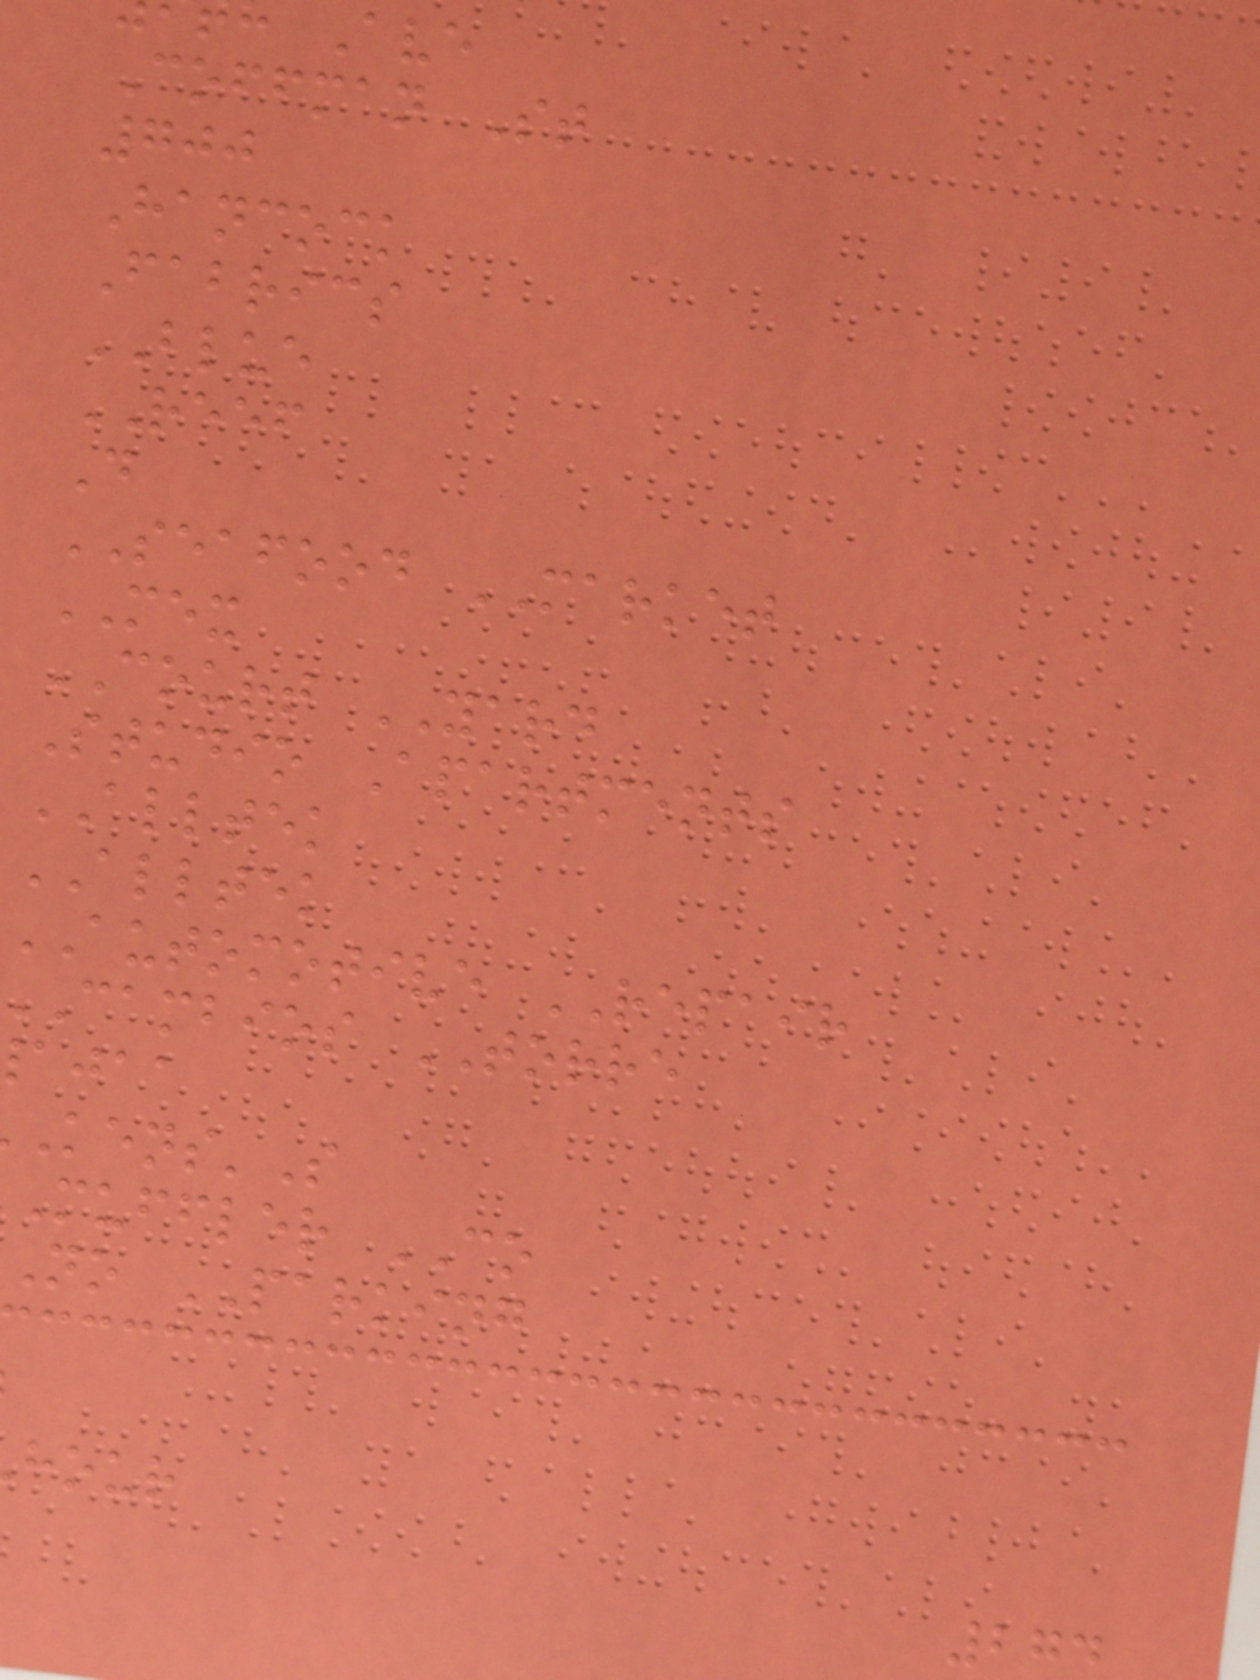Ave
Coffman St
700
Hancock
Fabrics
BLUE
REEF
D
SEAFOOD MARKET
MEX
COURT YARD
Studio Apartments
ALLTEK
ALLTEK
AUTOMOTIVE REPAIR
cambios TORRE
ajaa
muffler CO
no PARKING
hour
